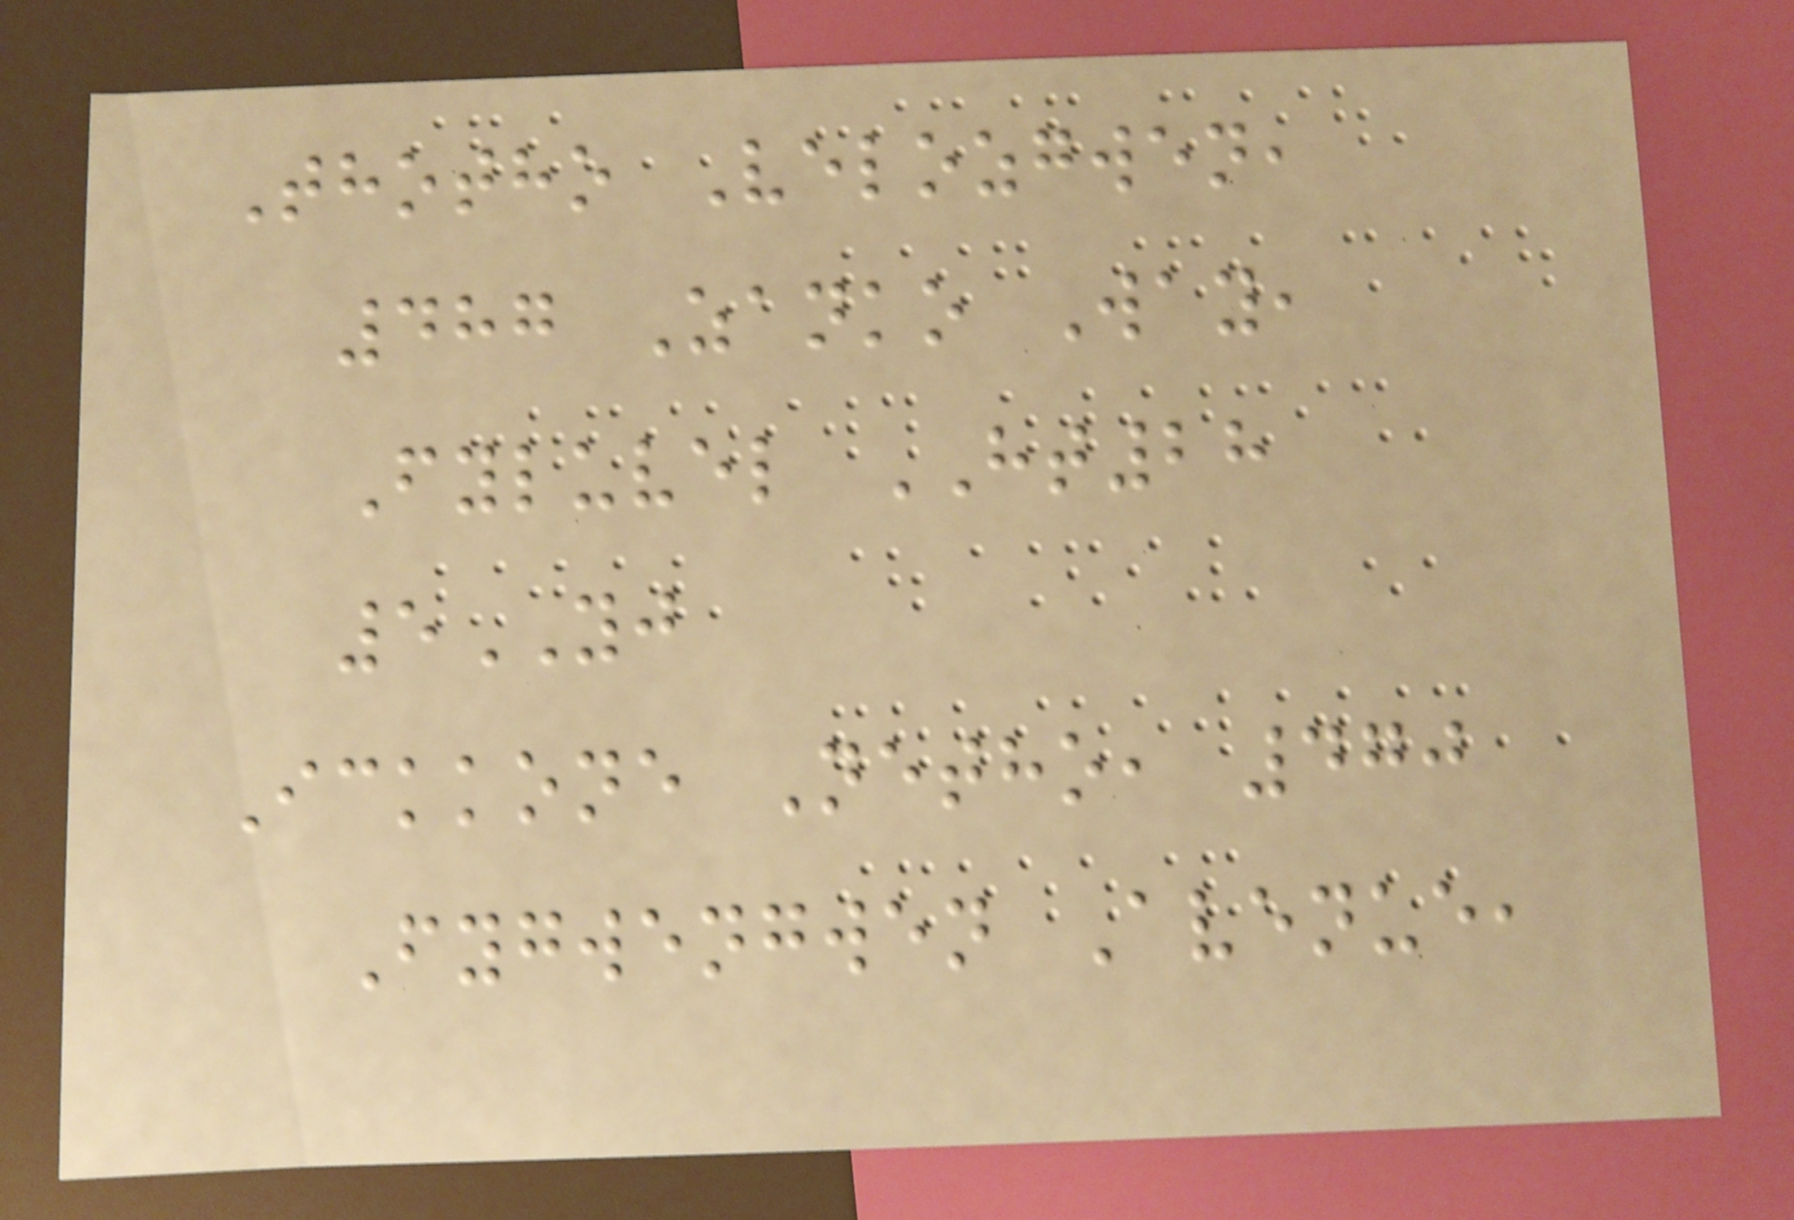Thotho Velozgwen,
487 Zanko Way,
Fyluvel HT28
5YJ
Ickkone Netho, 470
Fygwengwen Avenue,
